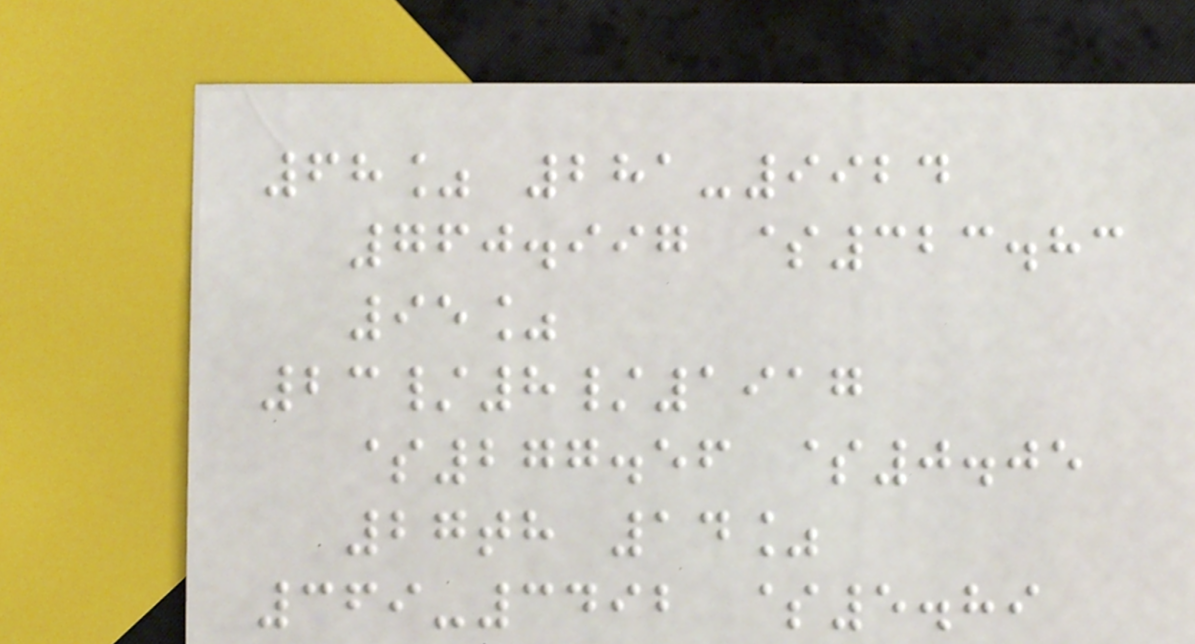68% 281-9924
760.997 $323.83
95%
23/8/1917
$277.56 $0.05
27th 14%
369-3492 $5.89
